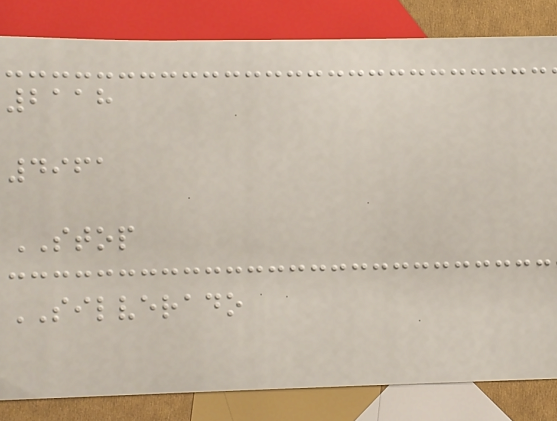2118
4961
STOP
SILVERADO
